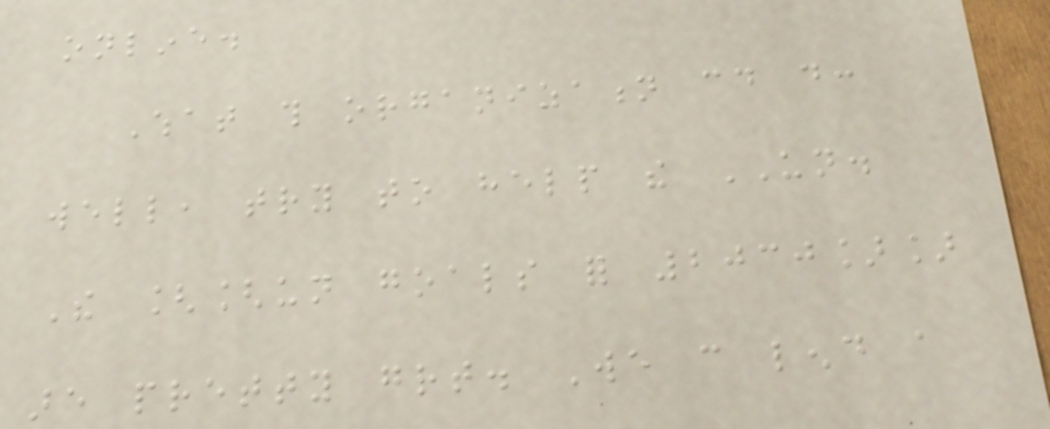online.
What this organization could do:
well, try to help the UN.
The [[un goals for 2030]]
are pretty great. We can lend a
